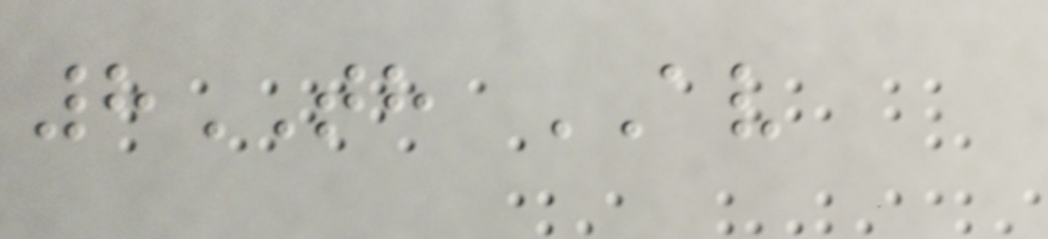8TH AV
